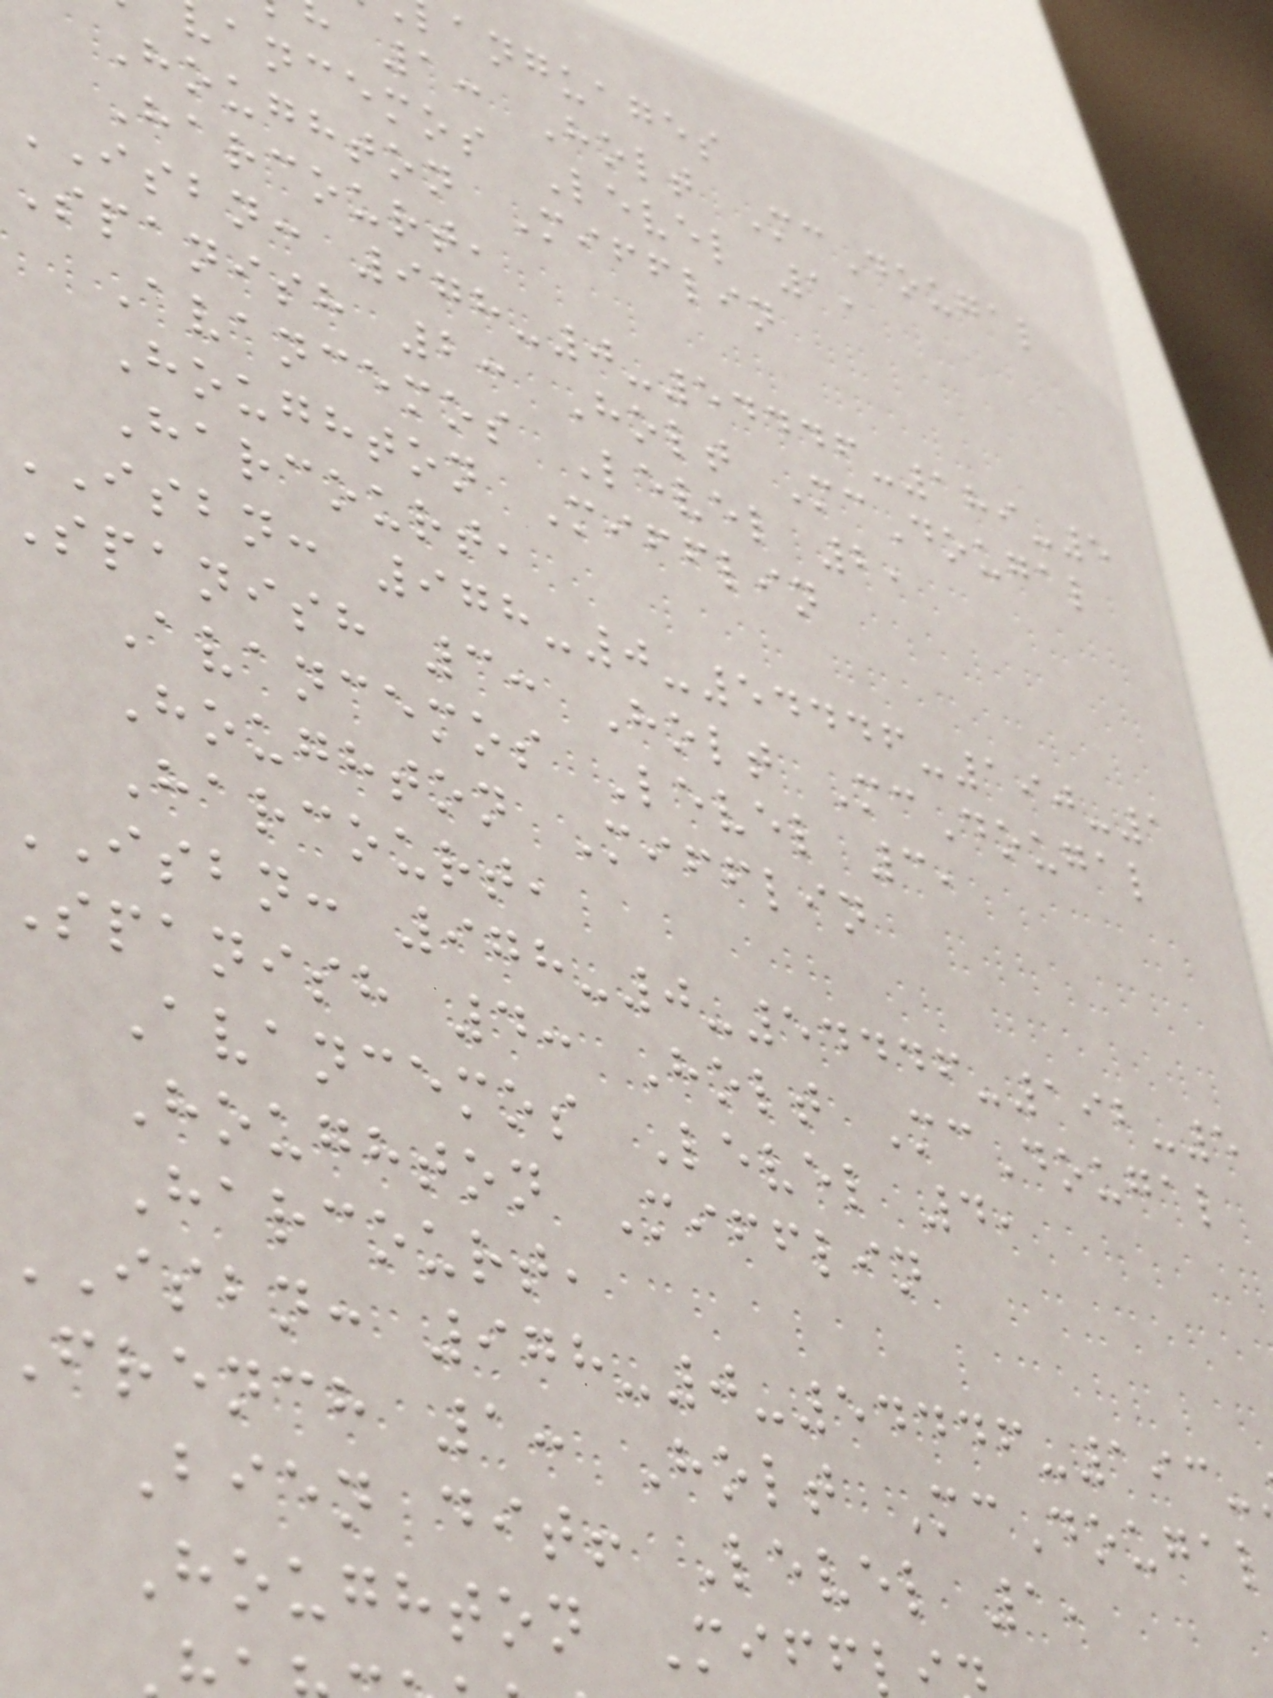anguages
1: Holt McDougal
ancemos Level 1,
Houghton Mifflin
Harcourt,
ISBN: 978-0-54446-189-5
Spanish 2: Holt McDougal
Avancemos Level 2,
Houghton Mifflin
Harcourt,
ISBN: 978-0-54446-190-1
Spanish 3: Holt McDougal
Avancemos Level 3,
Houghton Mifflin
Harcourt,
ISBN: 978-0-54446-192-5
Spanish 4: Holt McDougal
Avancemos Level 4,
Houghton Mifflin
Harcourt,
isbn: 978-0-54446-193-
french 1: Holt McDougal
Bien dit! Level 1,
Houghton Miff
